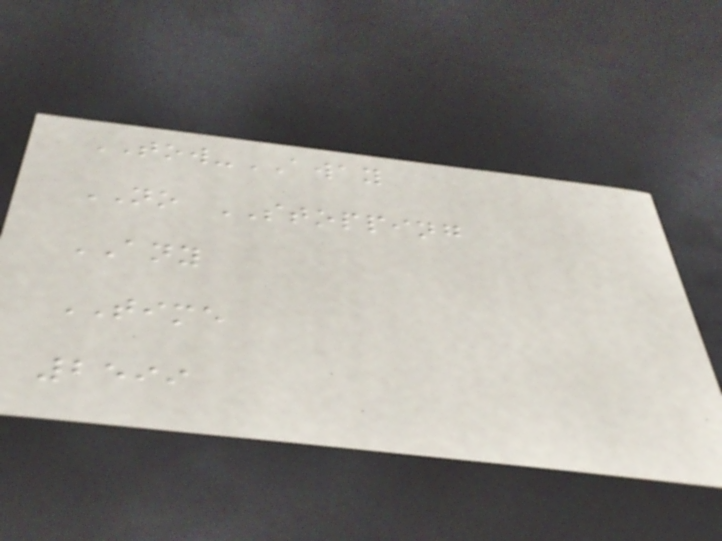TOW-AWAY
NO STOPPING
ANY
TIME
2599
